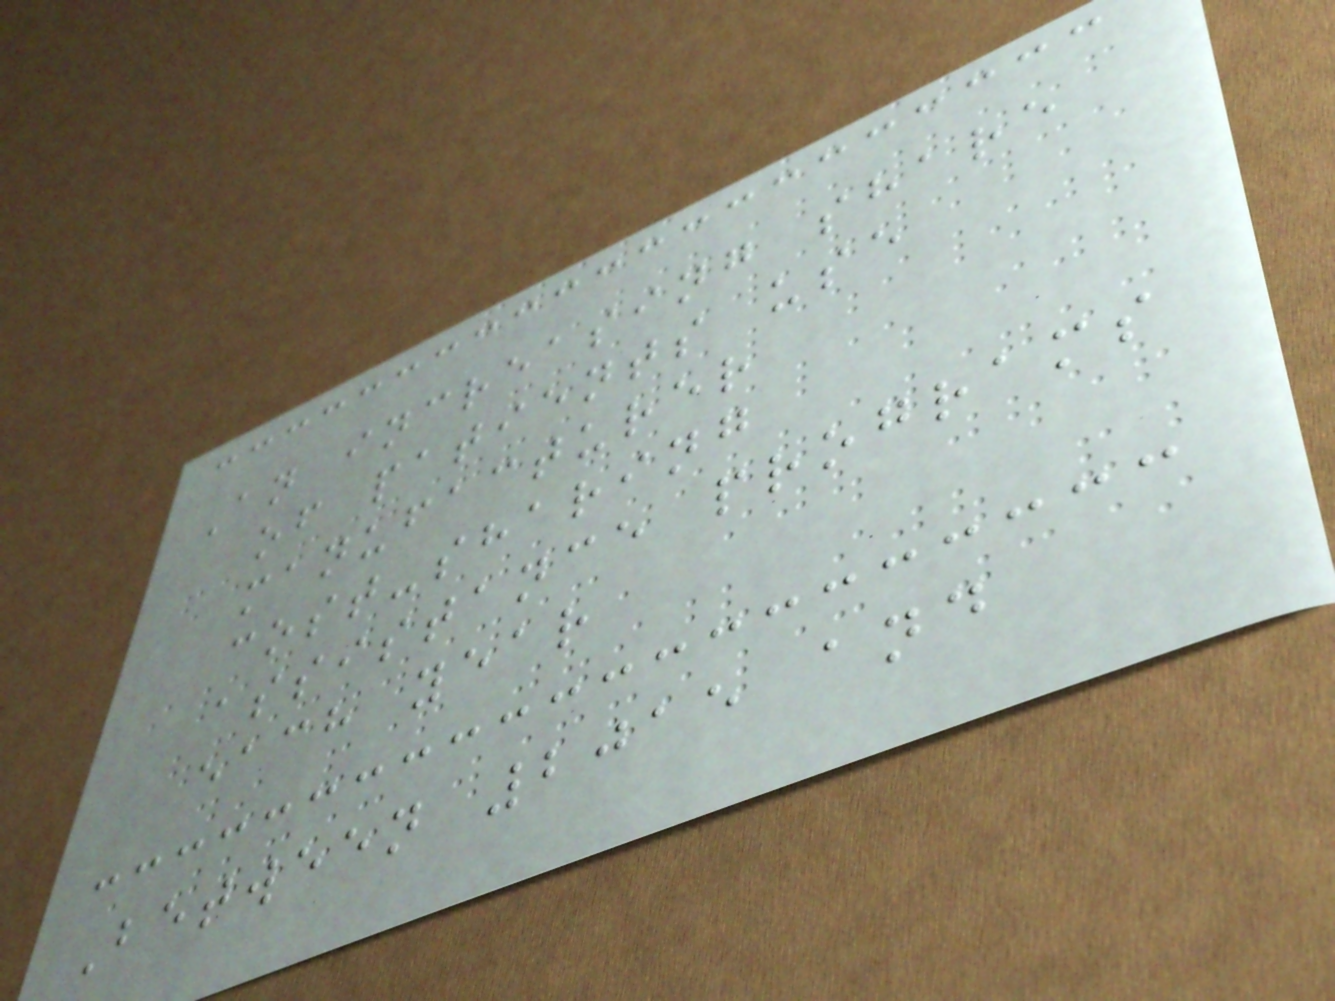An increasing share
of patients use
manufacturer
cost-sharing
assistance programs
each year
Between 2015 and
